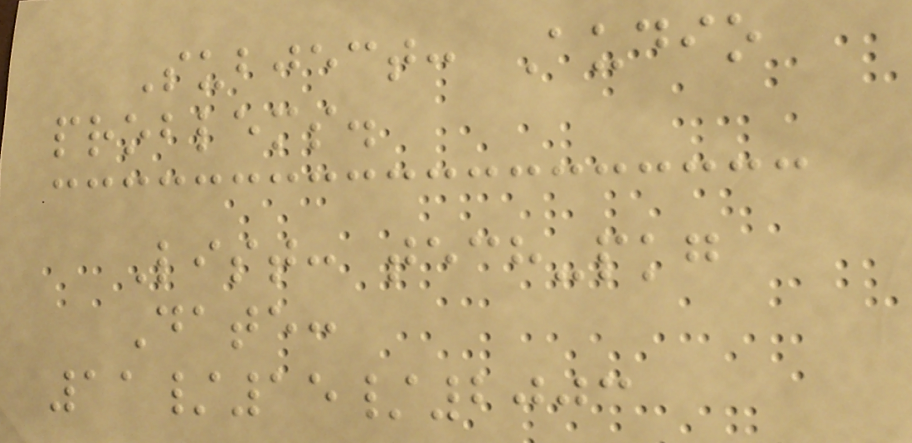Subject: Audio
problems.
List: tech-pkg
Date:
11/15/2003
